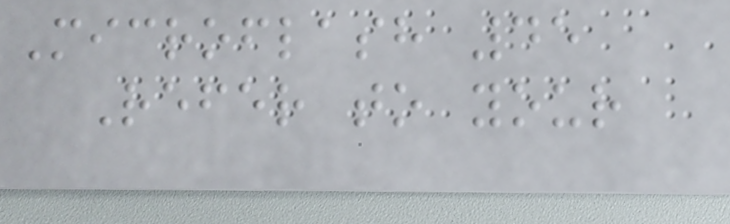Microflash 45
Refer to your
